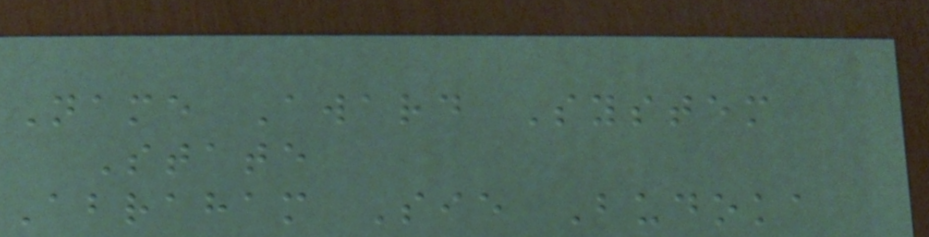Name Award System
State
Abraham Sie Budoka
